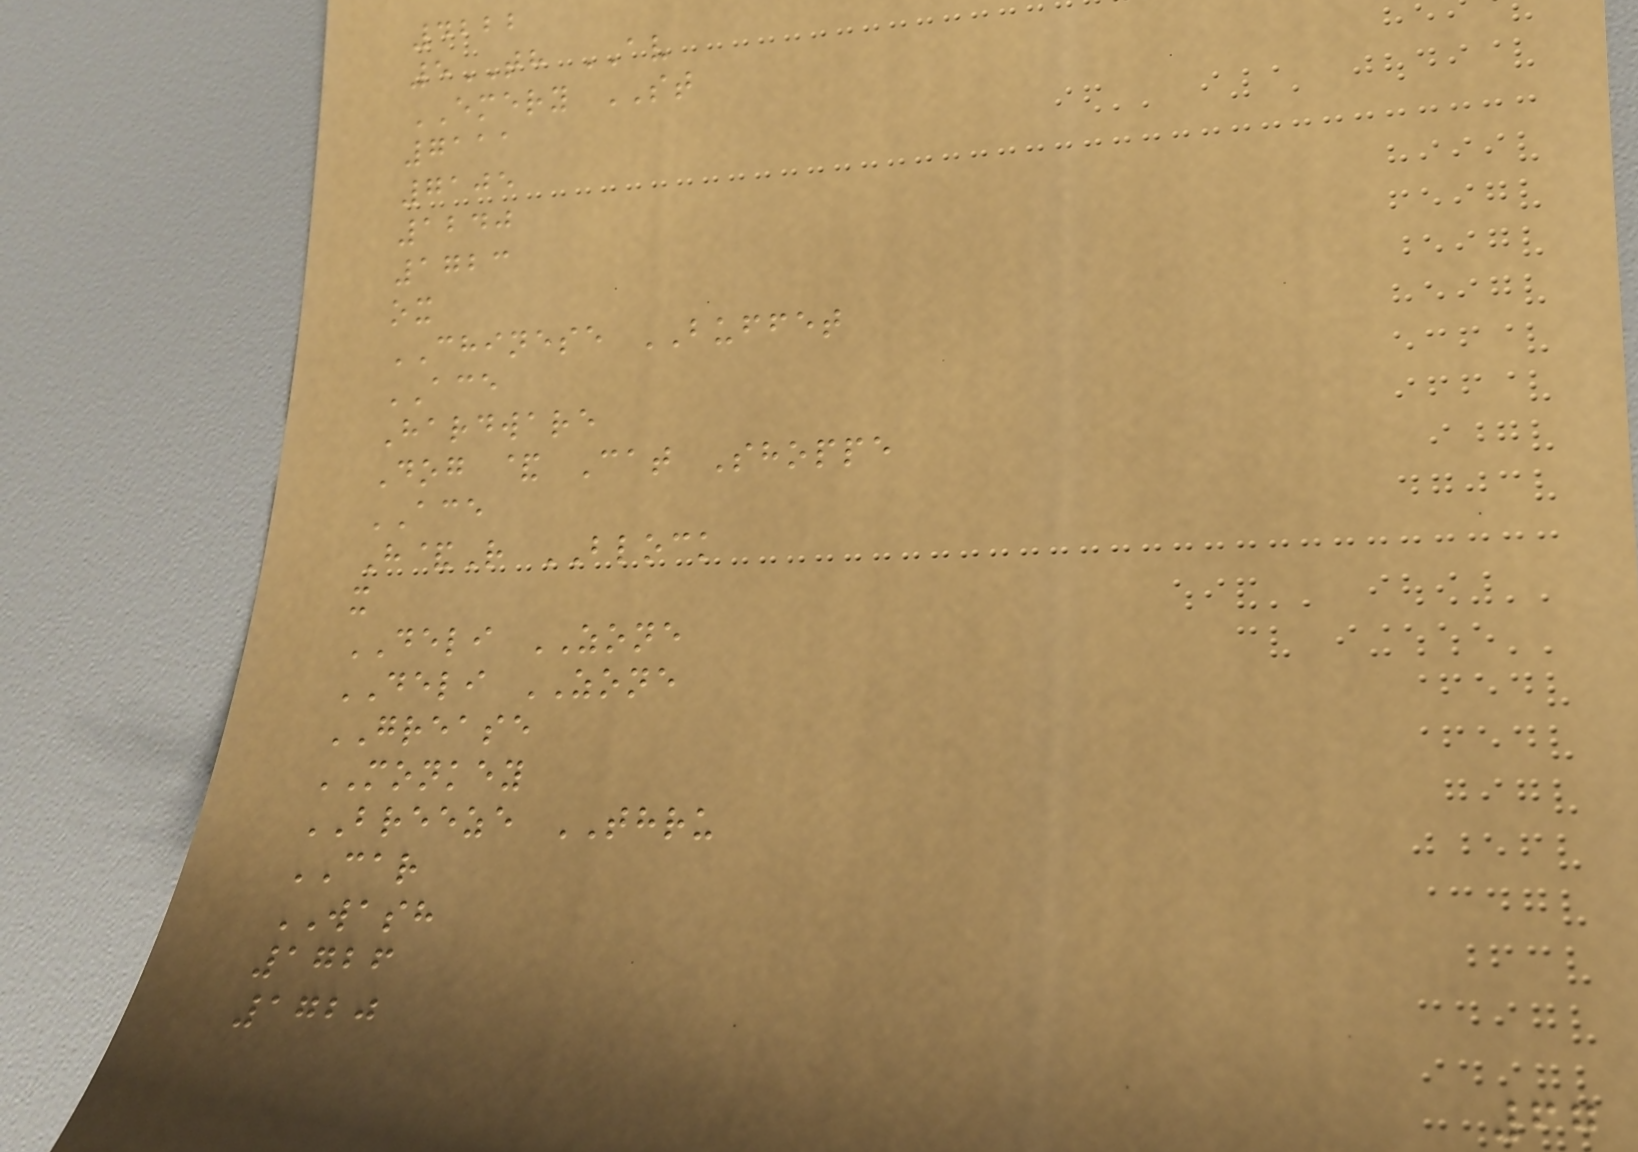4222
5TH AV
EMERY ST
7111
7105
1240
1723
ox
CHINESE BUFFET
ACE
Hardware
Dog & Cat Shoppe
ACE
H&R BLOCK
x
DELI ZONE
DELI ZONE
GREASE
MONKEY
BREEZE THRU
CAR
WASH
1726
1720
67
